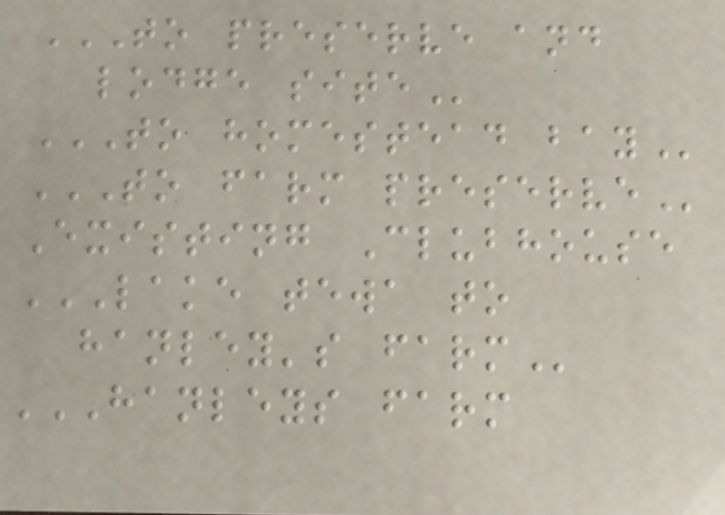TO PRESERVE AND
LODGE SITE
TO HOMESTEAD BAY
TO FARM PRESERVE
Existing Clubhouse
LAKE TEWA TO
HANLEY'S FARM
HANLEYS FARM
